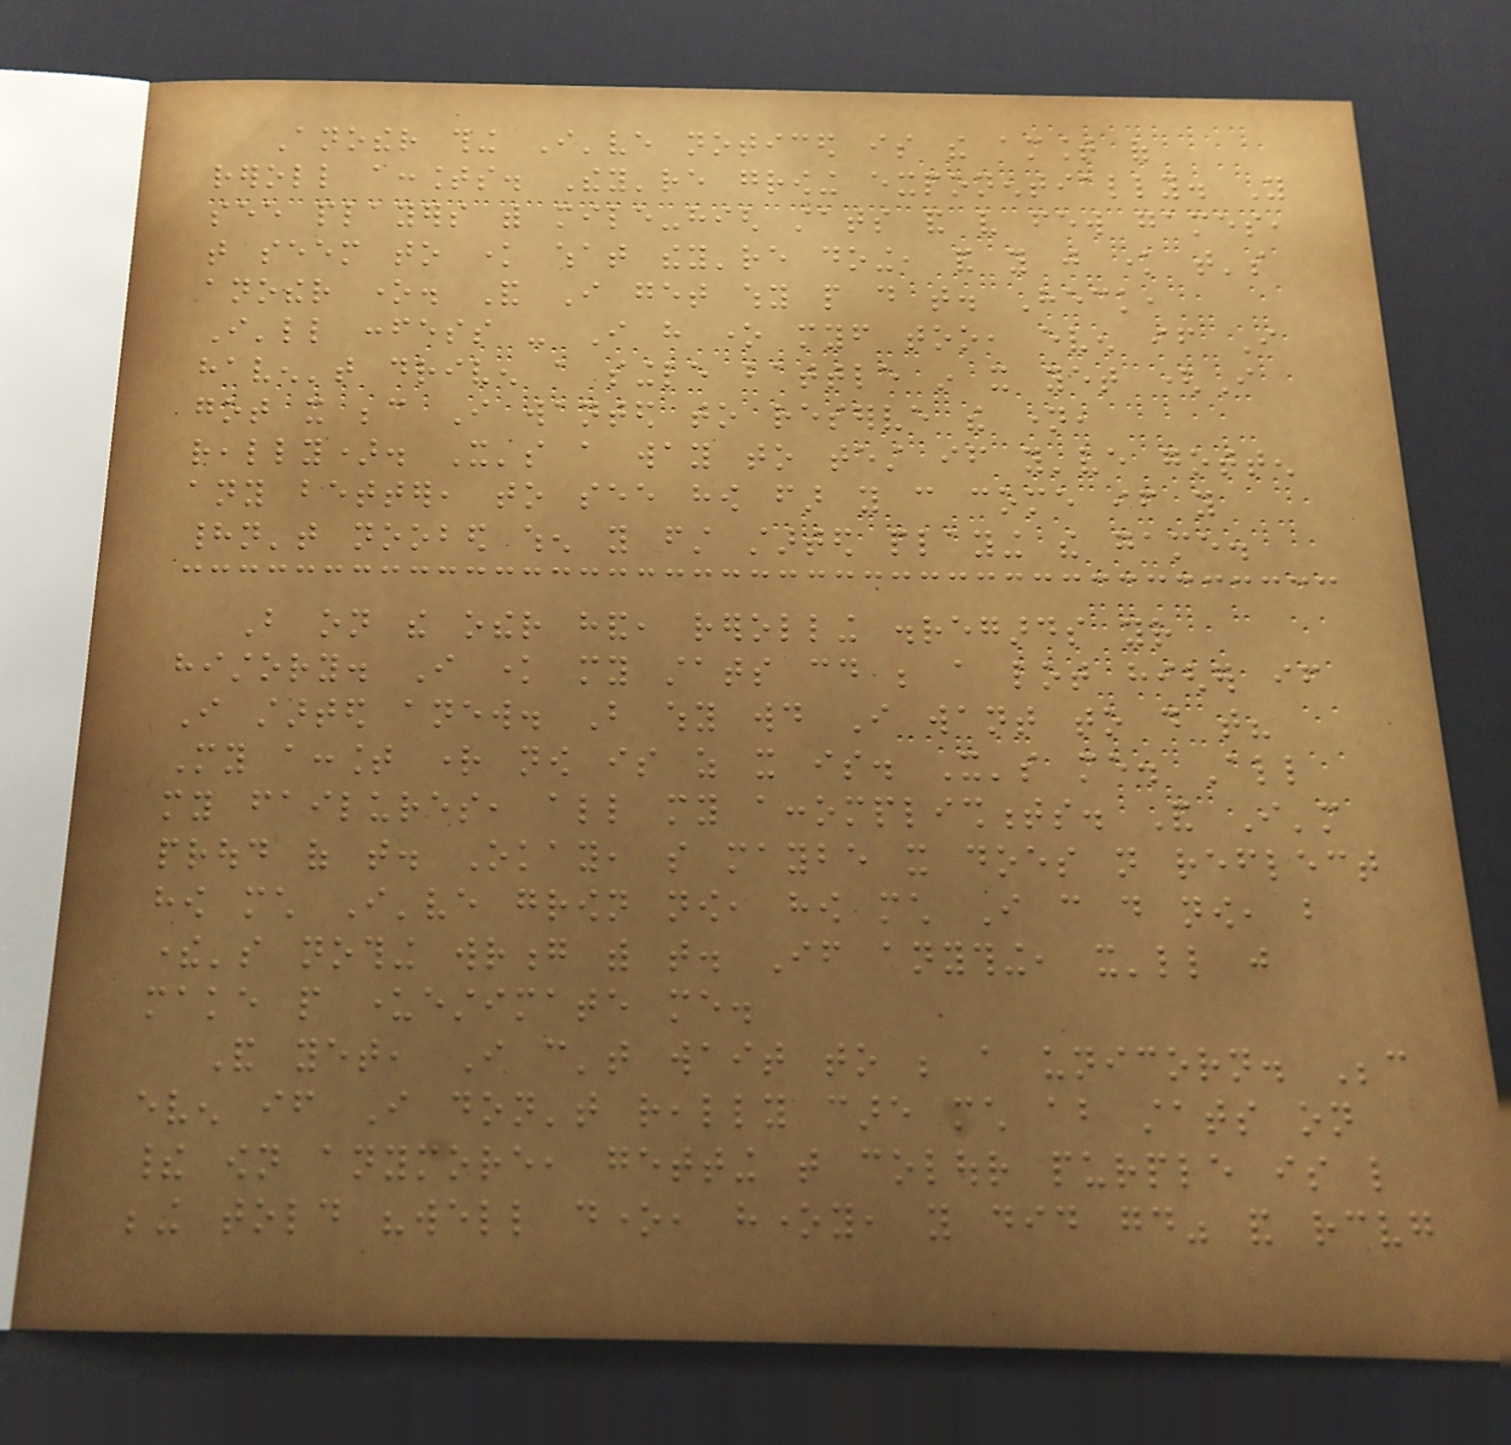Another thing I've noticed is the amount of
reroll accounts. They're growing exponentially. You
see players with mile-high stats and very few games,
that seem to know what they're doing, and you just know that's
another one. And I get why people do that. Heck,
I'll confess - I have one myself too, even if I
haven't driven a single battle in it yet (I
got it because I wanted to reserve the name,
really). It's a way to test if you've gotten
any better, to see how far you can come if you
hadn't noobed when you first started playing the game.
But on the other hand, rerolling disregards your
history. I know my stats could be a lot higher if
I started anew. But why would I want to do that?
My account right now is as it is. It's me. All
my failures, all my accomplishments. And I'm
proud of that. Okay, so maybe it does not reflect
how much I've grown now, how much I can do now, but
there's nothing wrong with that. If anything, it'll just
make people underestimate me.
And yet, I can't wait to be a unicorn. Because
even if I don't really care much about stats on
their own anymore, getting that colour purple is like
being told "well done, honey, you did good" and receiving
